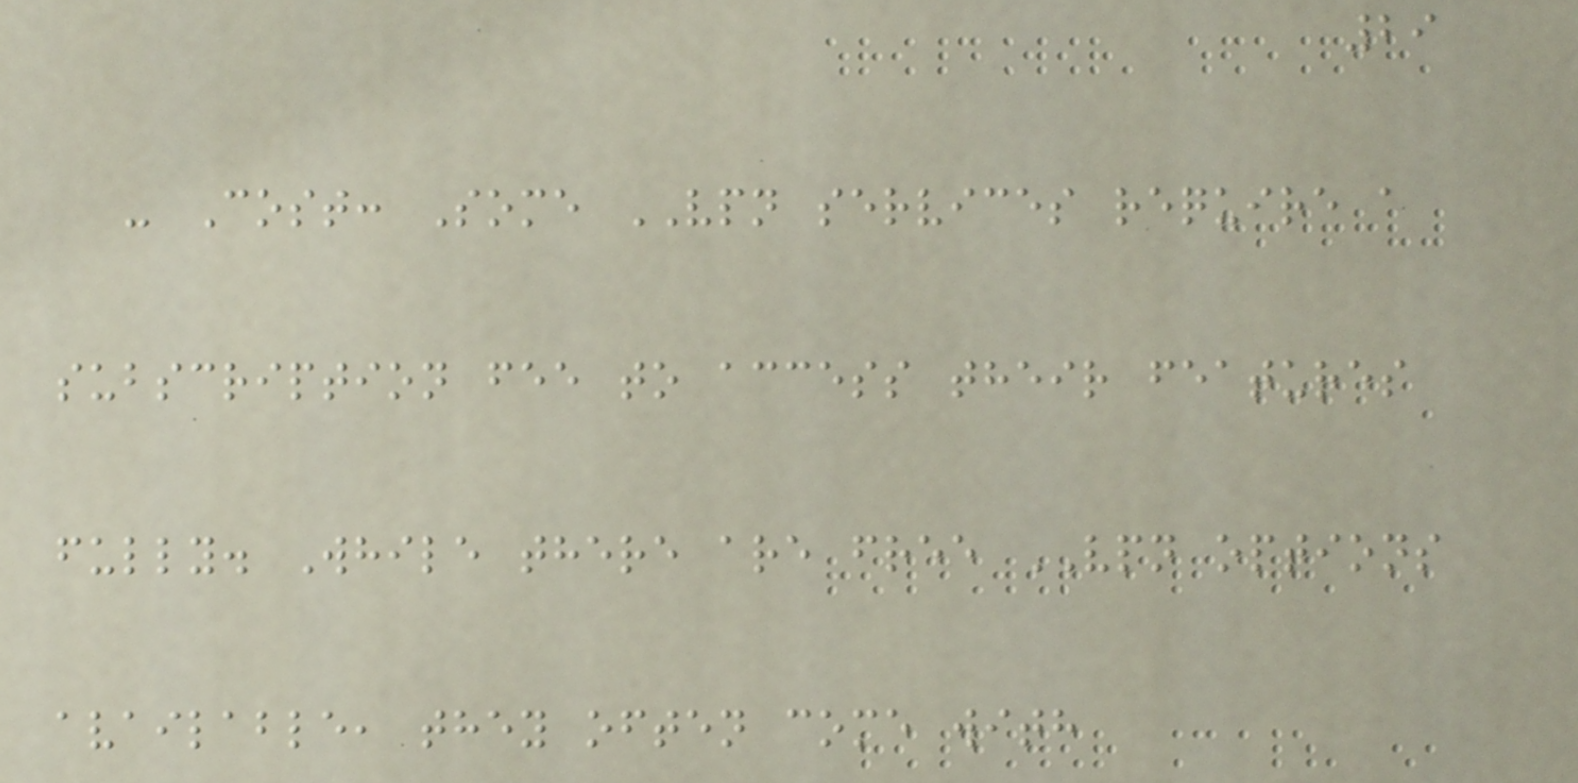29
- Cost: Some VPN services require a
subscription fee to access their features
fully. While there are free VPN options
available, they often come with
